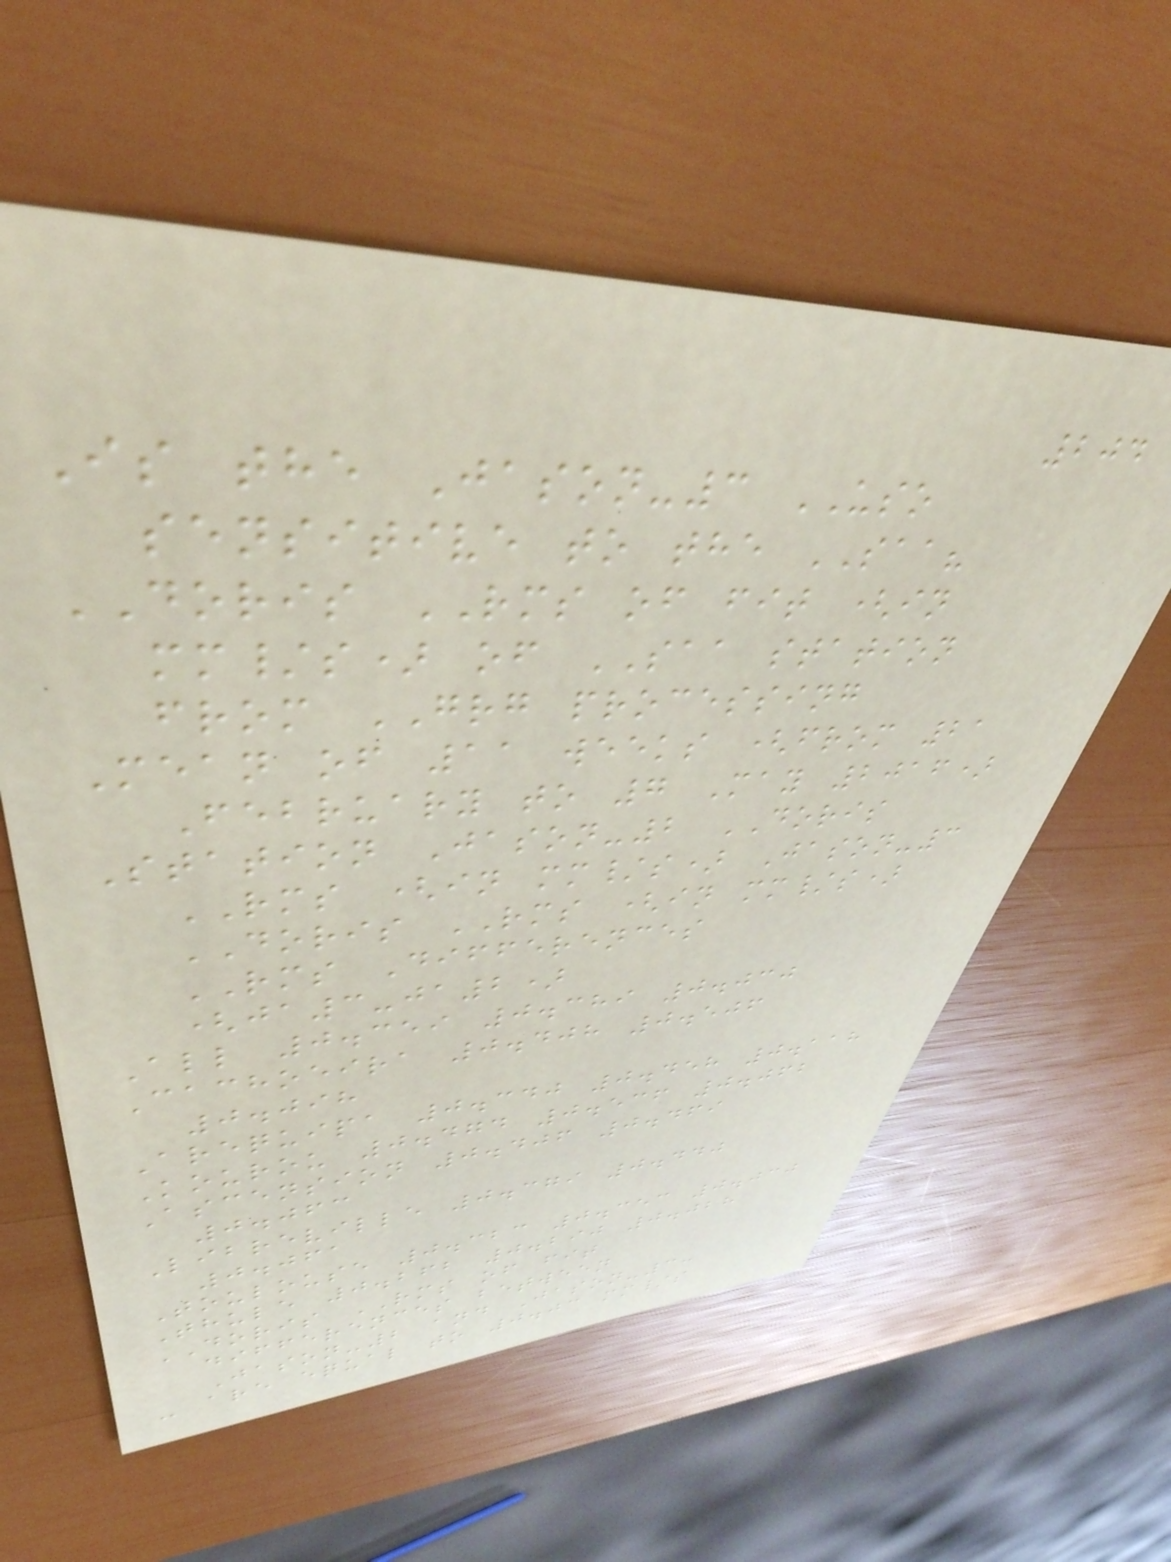204
Is the Jason-3 USO
sensitive to the SAA?
DORIS RMS of fit (in
mm/s) of SAA station
from GRG processing
Mean of 11 weeks (from 21
February to 7 May 2016)
Station Jason-2 DORIS
RMS (in mm/s) Jason-3
DORIS RMS (in mm/s)
RMS Differences
(ja3-ja2)
All 0.359 0.389 0.030
Cachoeira 0.408 0.506
0.098
Arequipa 0.340 0.458 0.118
Kourou 0.474 0.536 0.062
Ascension 0.406 0.469
0.063
Libreville 0.379 0.440
0.061
Toulouse 0.323 0.353 0.030
Thule 0.262 0.290 0.028
DORIS RMS of fit
differences between
Jason-2 and Jason-3:
- are equal to 0.03 mm/s
